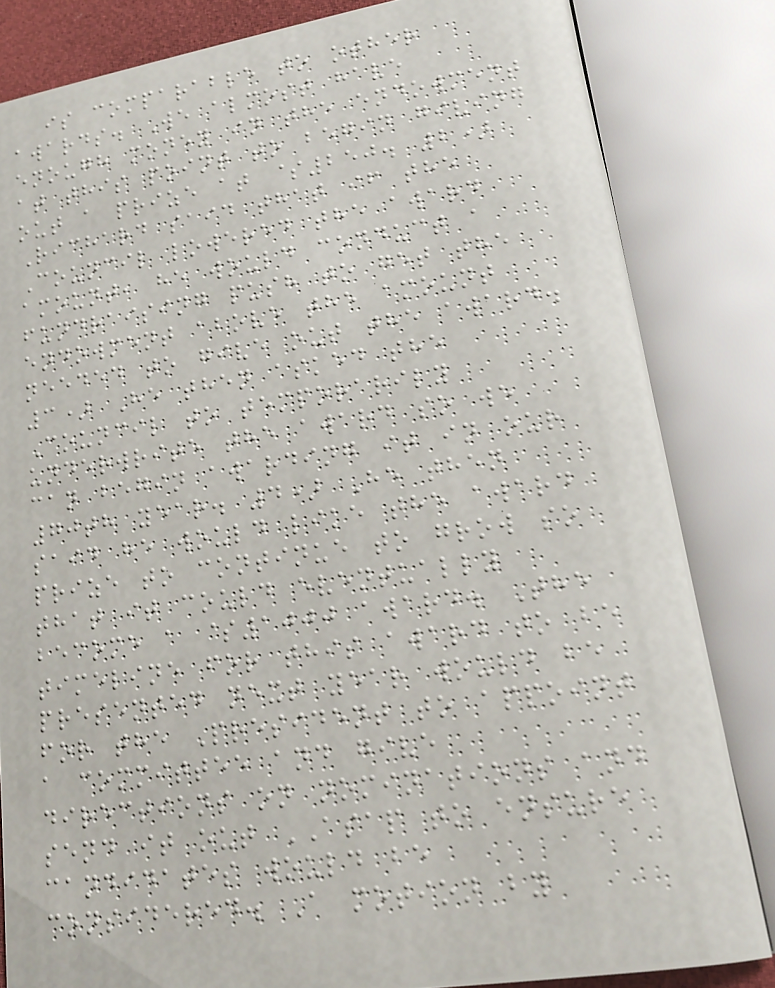is comparable to other
awards. We almost have
enough money in the endowment
at this point to begin giving
out a prize at $250. 2)
Richard said that if the
Council lowered the award
amount, he would conduct a
fundraising push to get the
endowment above the amount
needed to give out the award.
3) He then asked the
Council to temporarily
underwrite the award so we
can begin awarding it in our
70th year. 4) He then
said he would like the award
prize to continue to grow so
that it could eventually
become a $1000 award. The
timeline for this award to be
presented next year would be
for the President to appoint
a committee and give
directions on nominations and
send it out ASAP to ensure
candidates would be
considered. A motion by
